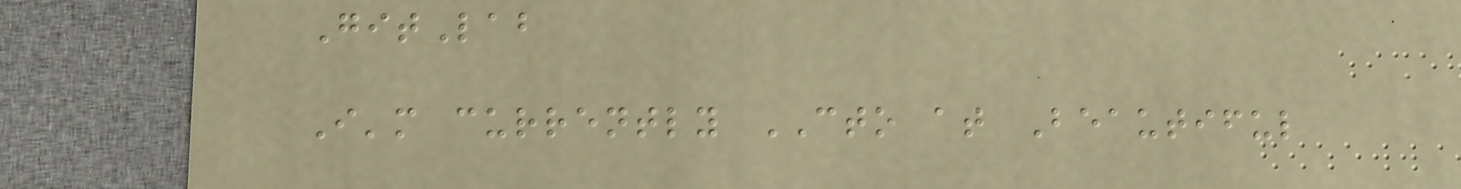GitLab
I'm currently CTO at Beautiful
